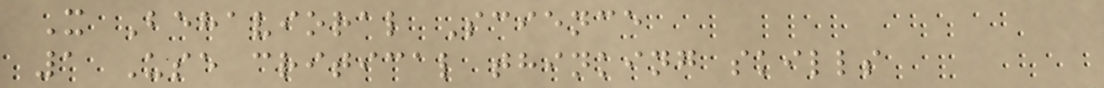X Behavioral Science
1 Use critical thinking skills
